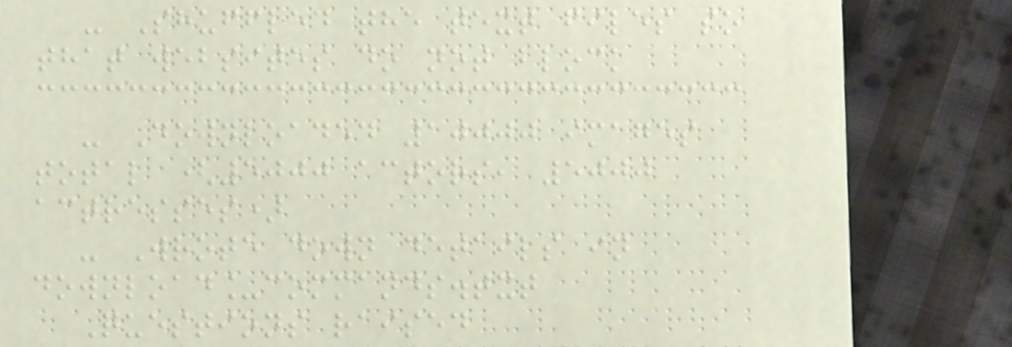- Shuffled the text files so
that websites do not block
- Downloaded 10000 images
total (5000 actors, 5000
actresses)
- Wrote down details in
download_commands.txt
Questions raised
